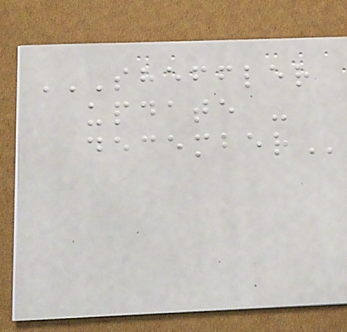SHEFFLER
UPDATE -
DECEMBER
